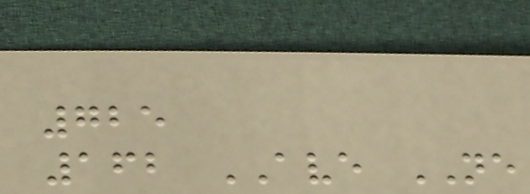725
162 AVE NE
